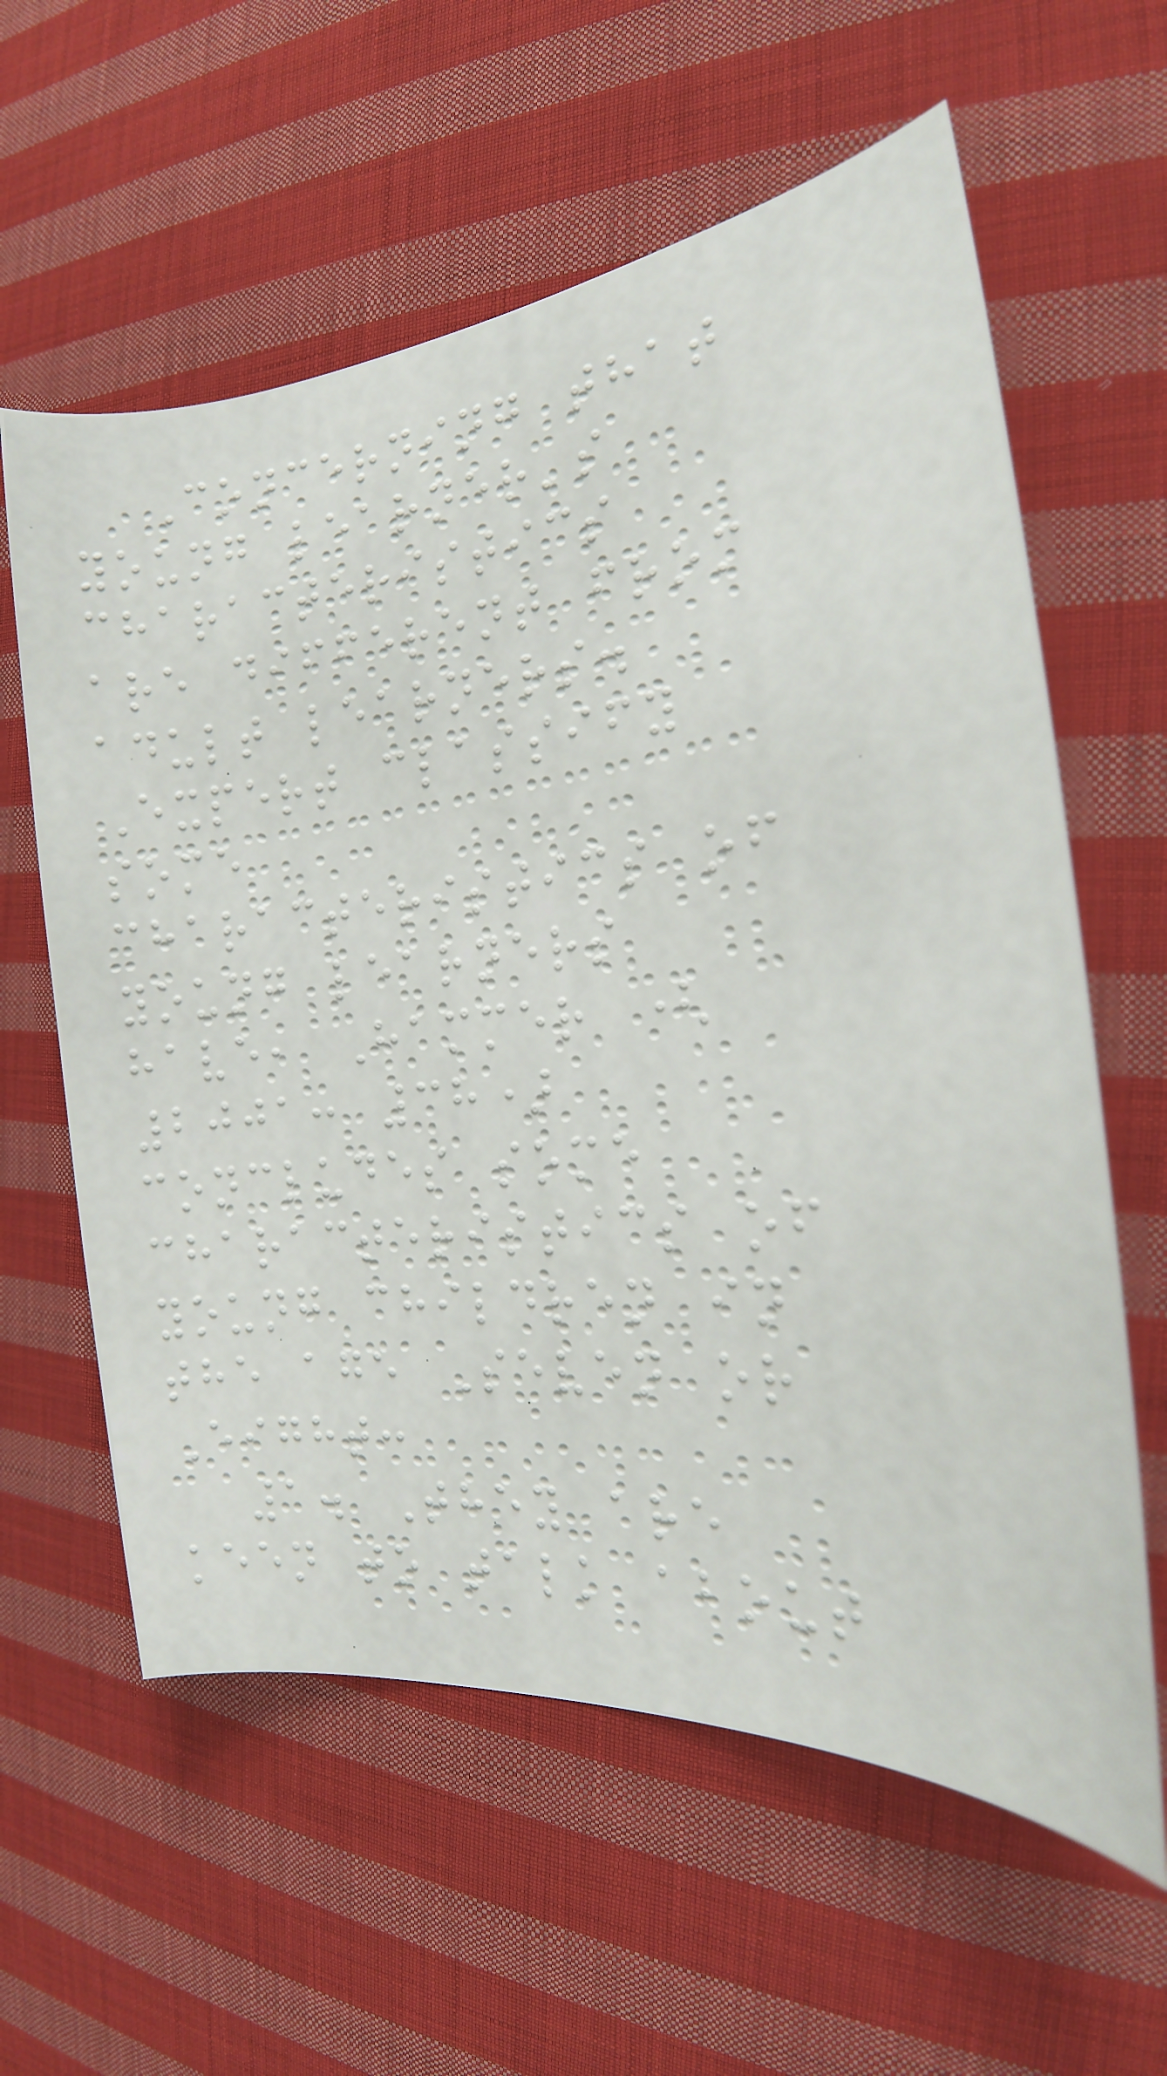Concerning that
young learner's
characteristics
are different from
adult learners.
Expert classify
some
characteristics of
young learners
have, Hammer (
2001: 38)
concludes some
characteristics of
young children in
the age Seven or
Eight:
1. They are
keen to talk about
